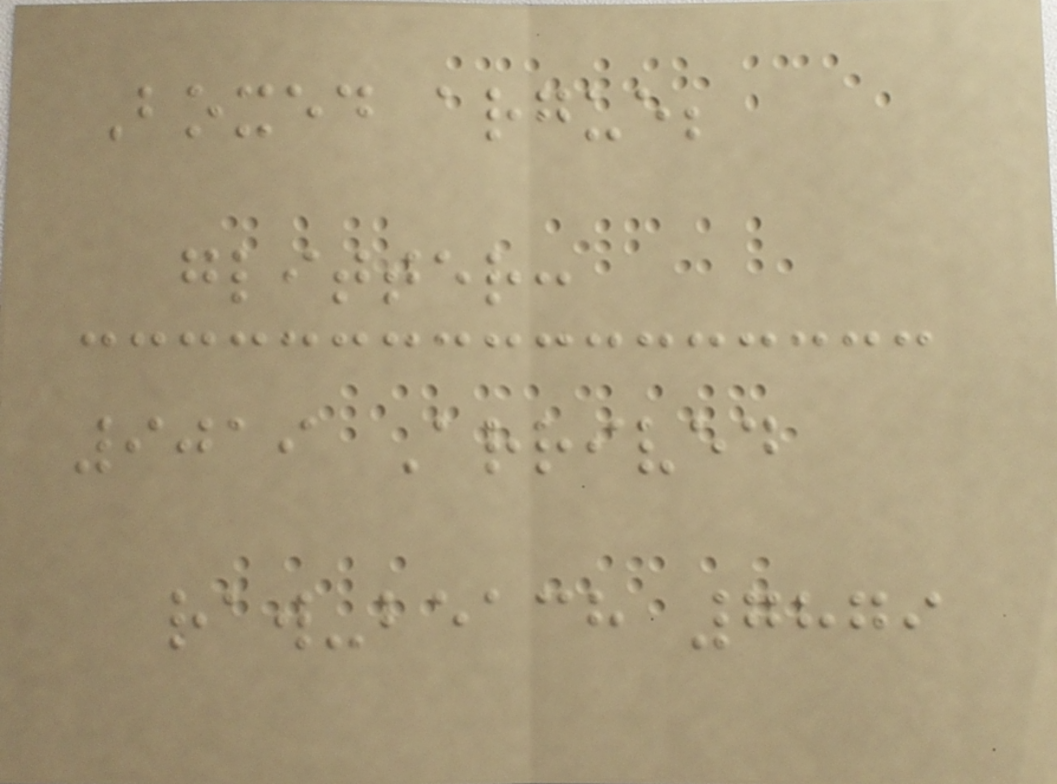Boxed argue;
glitter:
9019 Arrived
raw-beach 7879
